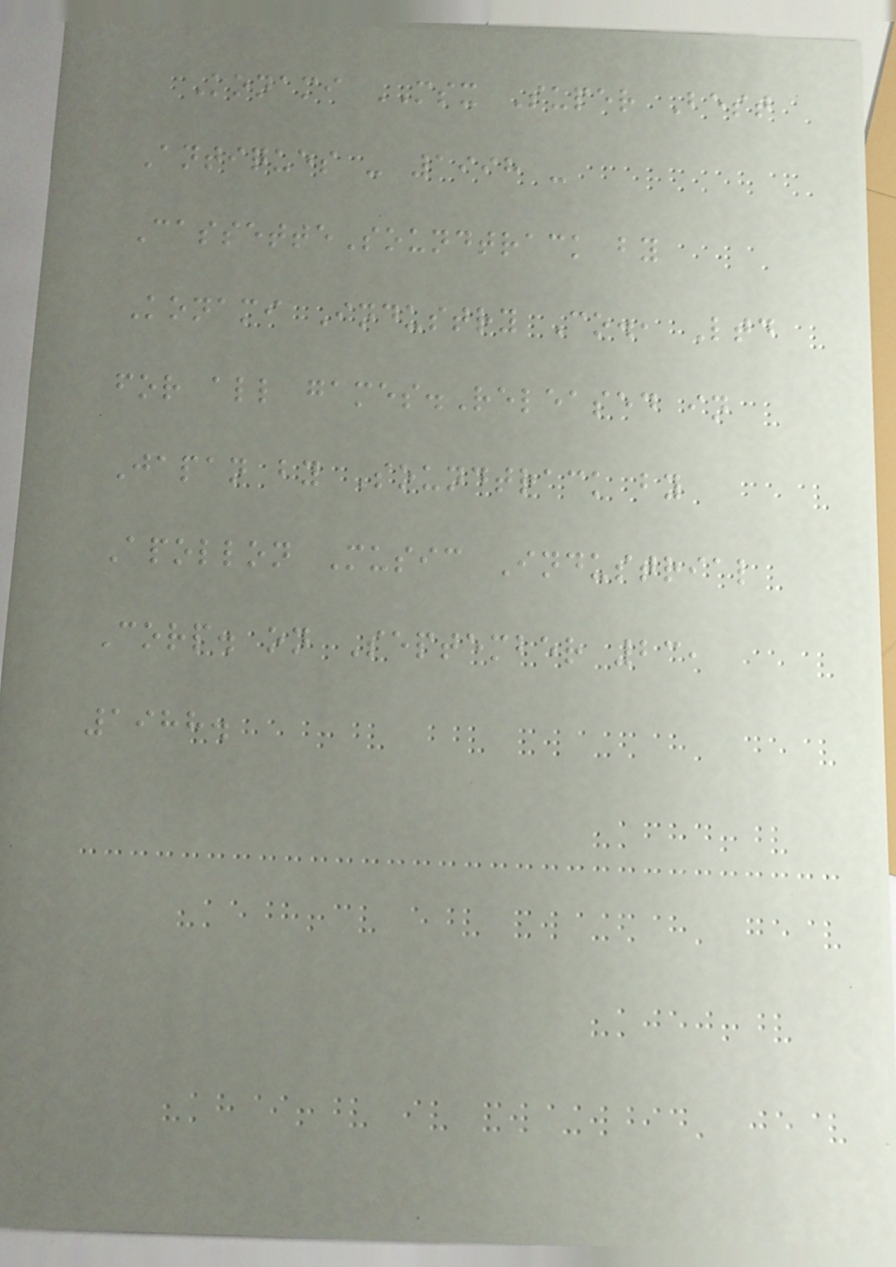Konami MSX Super Best
Antiques - 1998 -
CassetteSoundtrack by
Konami Industry Co., Ltd
for all games.Released in
Japan by Soundtrack by
Apollon Music Industrial
Corp. on September 23,
1988.
